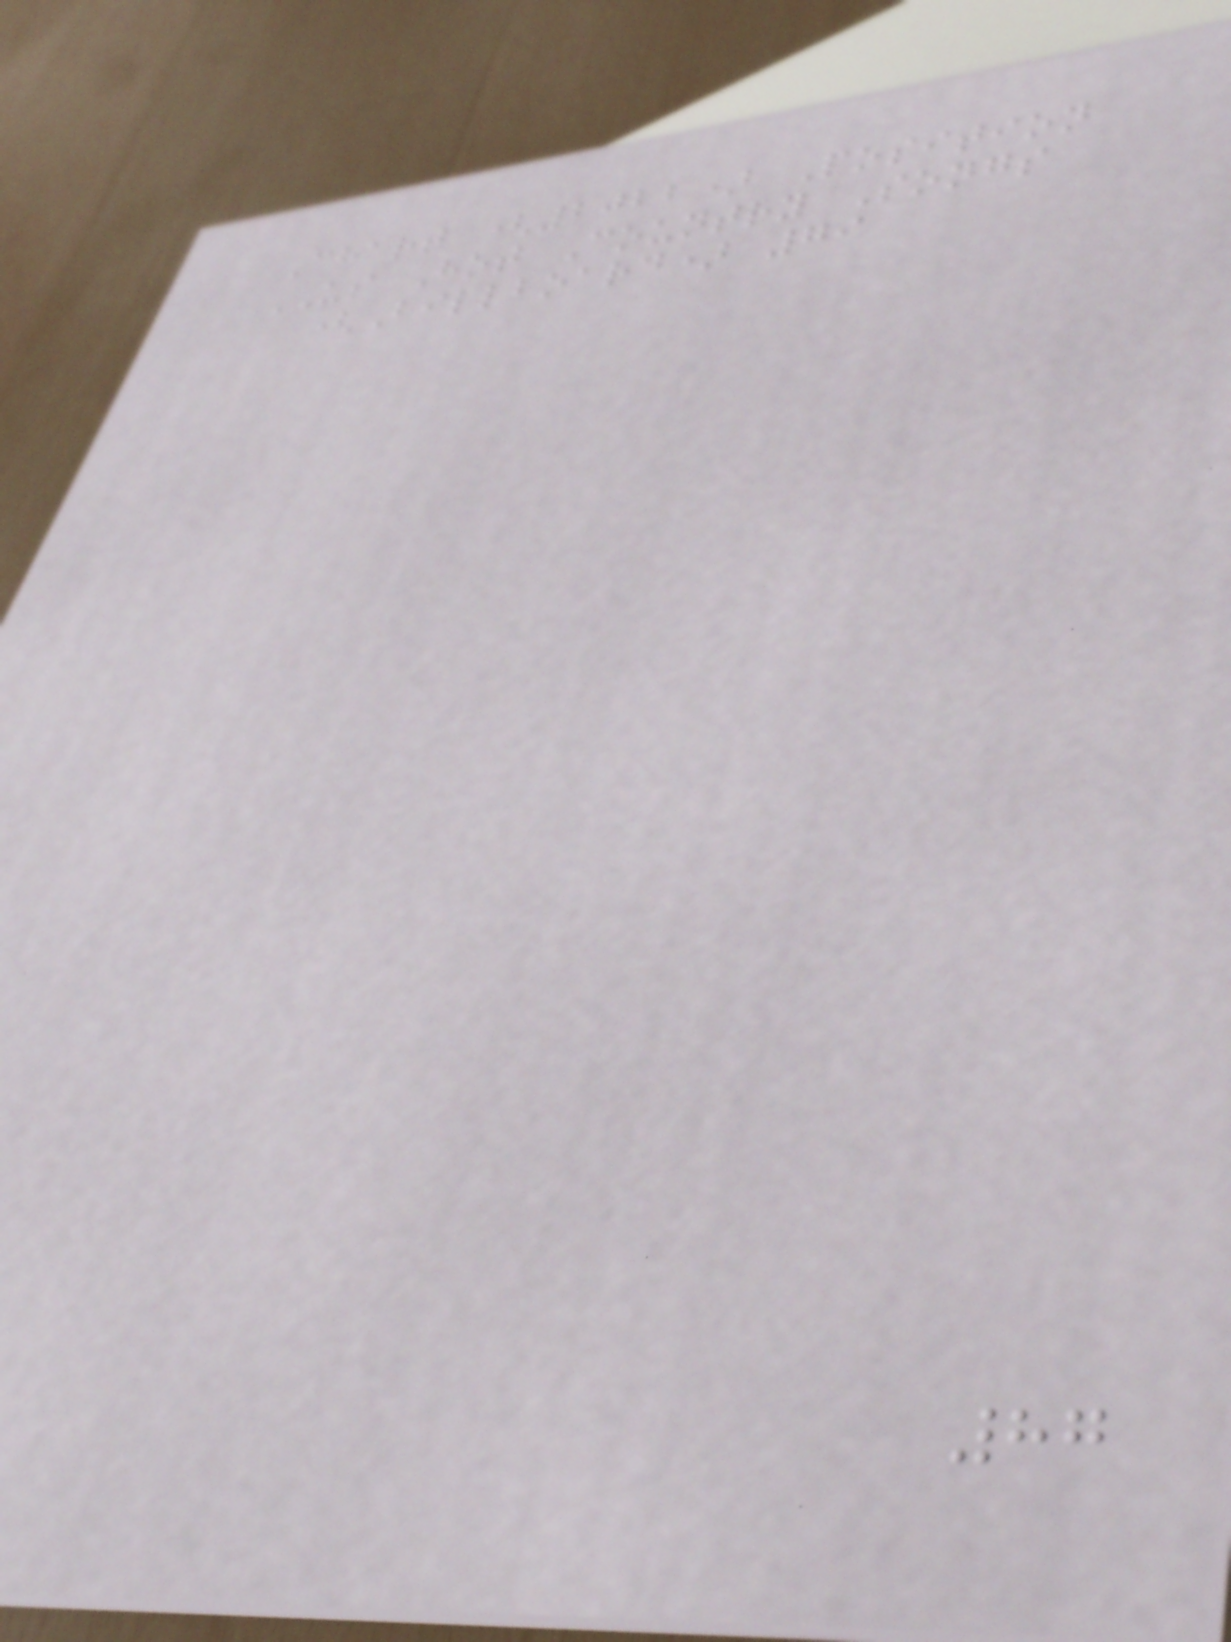Chart (2022) Position
US Hot Country Songs
(Billboard) 79
87
